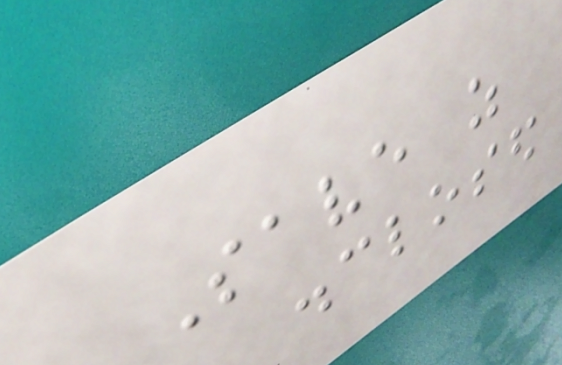Save as
disclosed
